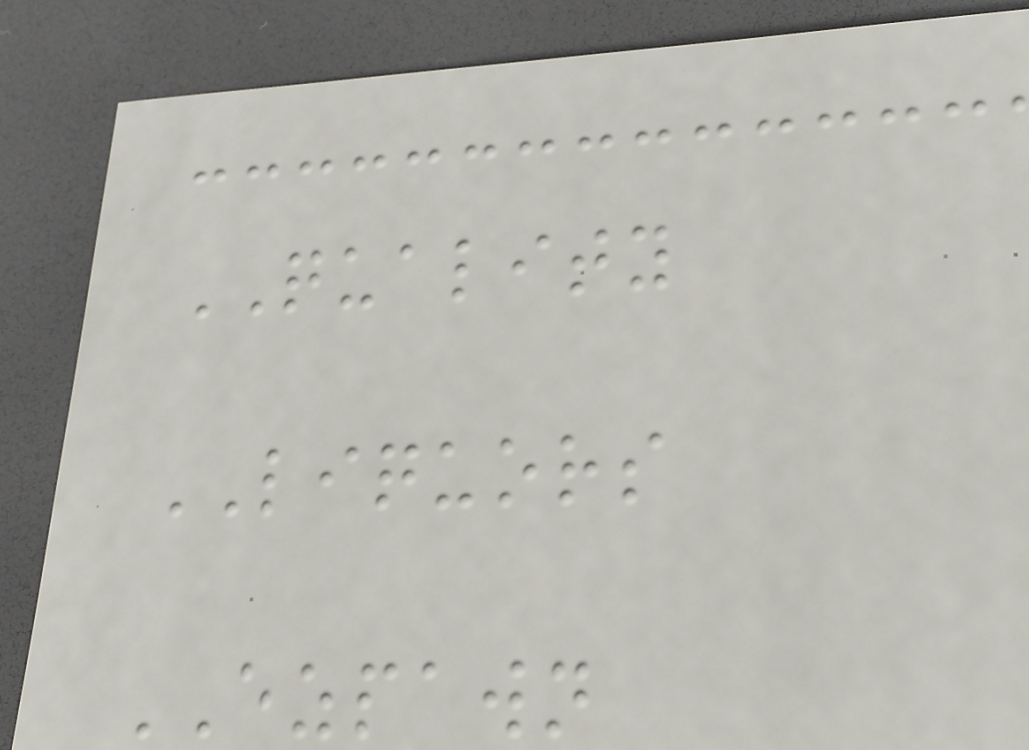QUALITY
LIQUORS
EZPAWN
